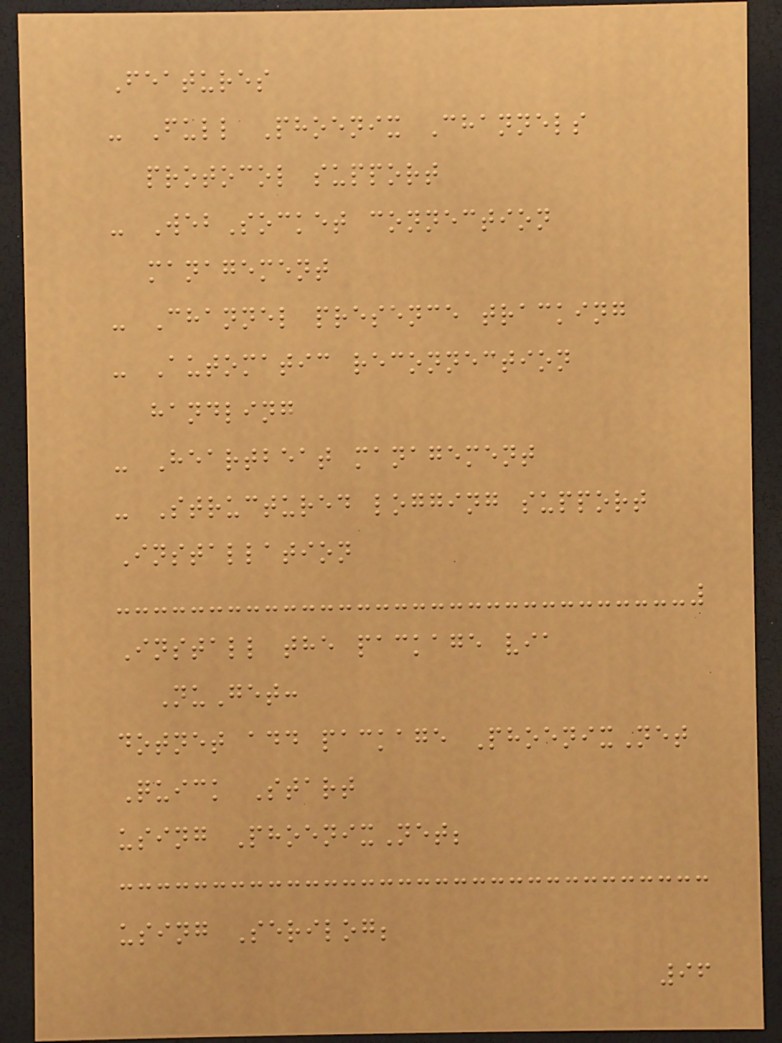Features
- Full Phoenix Channels
protocol support
- WebSocket connection
management
- Channel presence tracking
- Automatic reconnection
handling
- Heartbeat management
- Structured logging support
Installation
Install the package via
NuGet:
dotnet add package PhoenixNet
Quick Start
using PhoenixNet;
using Serilog;
96
